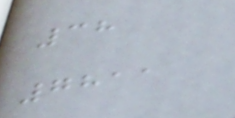38
7811
